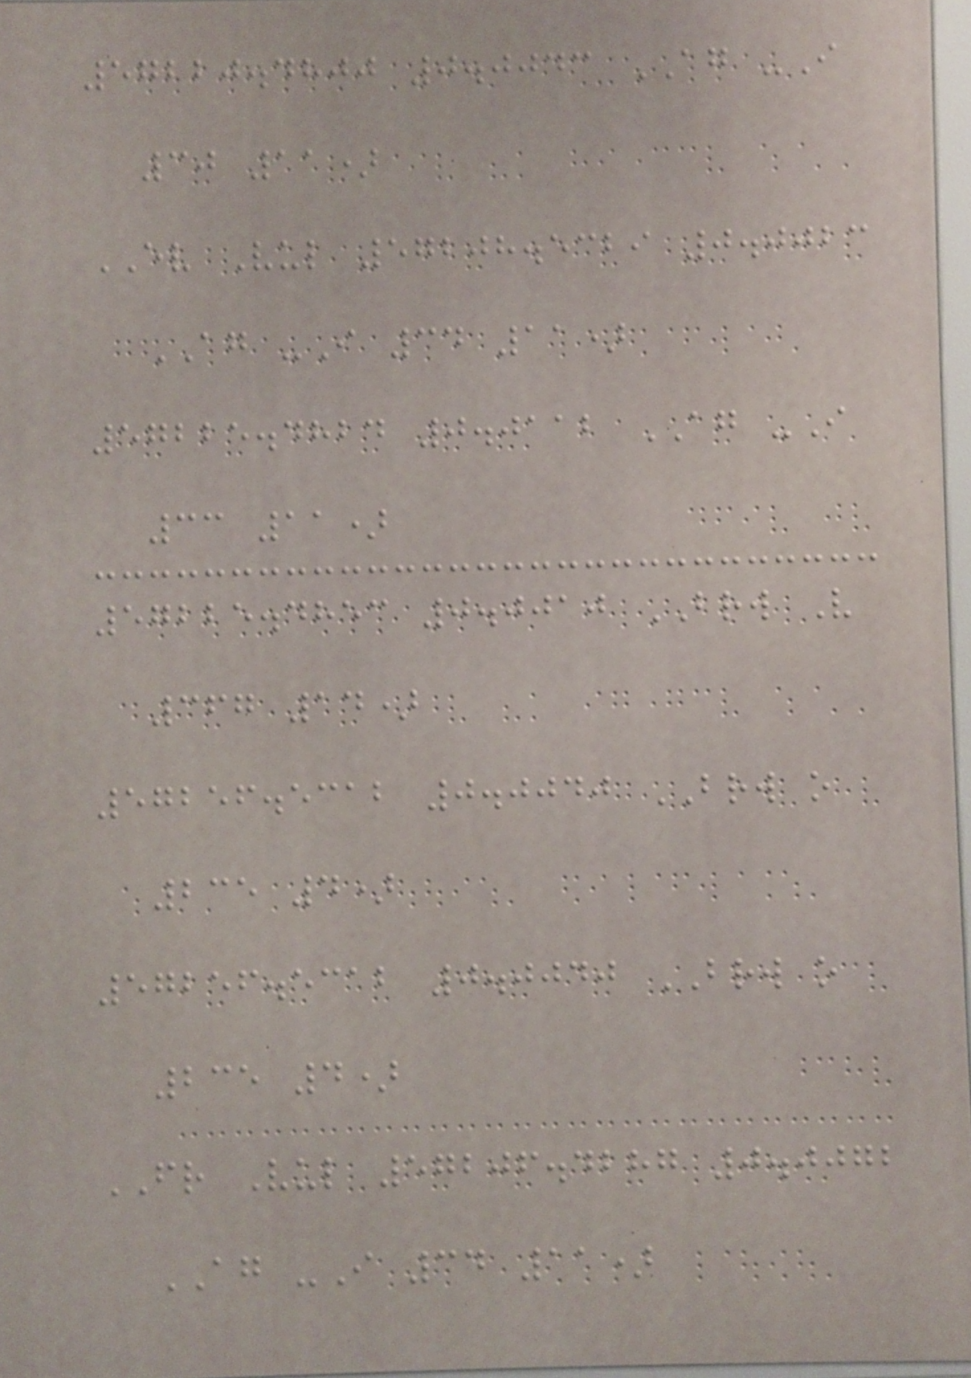57220.4800 0.0043 AG -I
30 11)
EV Vul 57208.5329 0.0023
AG -I 34 11)
57225.4824 0.0112 AG -I
33 11)
57225.4853 0.0010 BRW V
367 14)
57256.5312 0.0040 BRW o
235 4)
57256.5312 0.0040 BRW o
235 4)
FR Vul 57206.4287 0.0072
AG -I 34 11)
